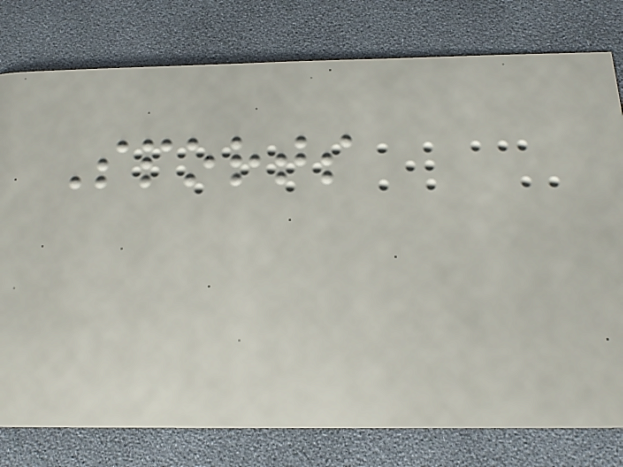Sports
